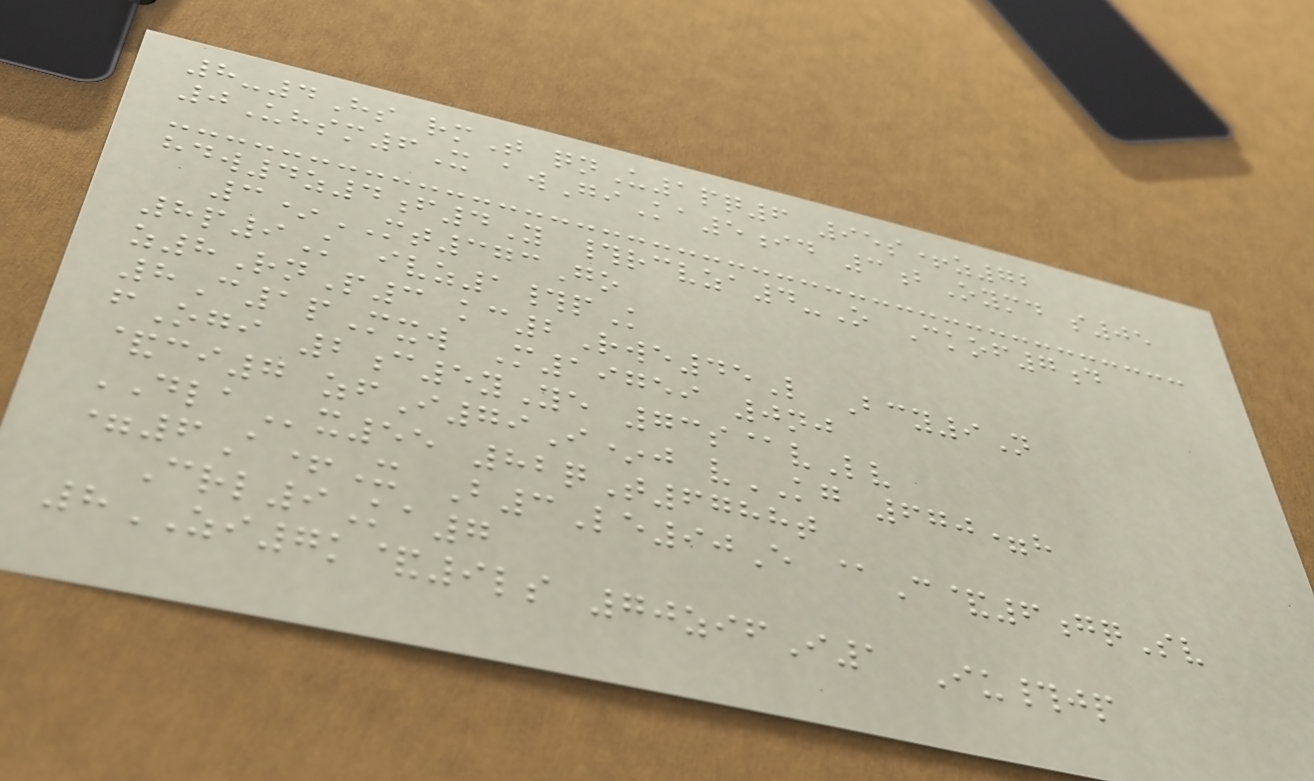8-4Hs rmT qnU1pq6 95s+z72
0Uhsm6X awGiKa5id 3bOymd s05
hdw4z4f4Y #rcvza4-O Ckof7d
3*MT373Go
8p9K ivz1#pK
z8RnP3 kc2Rwe45L Bcy9N
8C1pMxw M19759 0nj
fOgi 2c5yYe 73s@vLv
&ci7 zfI79I*j vKG 670=h
DLAx55 82qT6788t
=6A+X B3Le90E @C&6gqSv
Crl9Ka7
8ZI7k&9ls 70zifI1 Iu#jp
